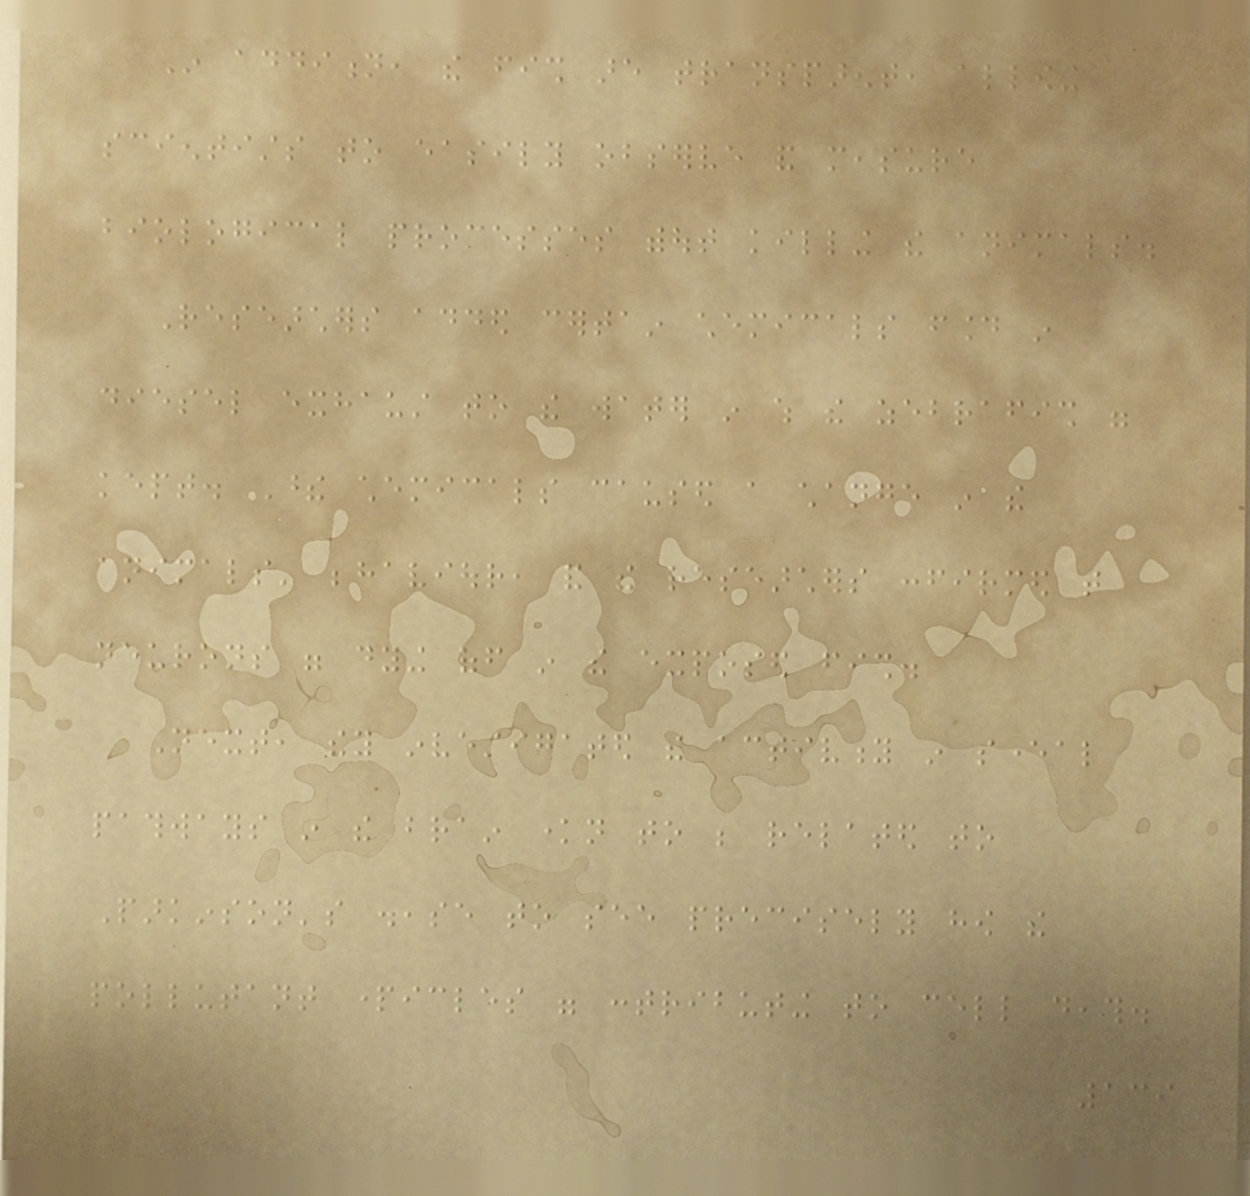In addition, the fish are transparent, allowing
scientists to easily observe and measure
biological processes without killing the animals.
Researchers added certain chemicals found in
diesel exhaust to the water in which the zebrafish were
kept. These chemicals caused a change in the
animals' behaviour, and the researchers confirmed that
neurons were dying off in the exposed fish.
Next, they investigated the activity in several
pathways in the brain known to be related to
Parkinson's disease to see precisely how the
pollutant particles were contributing to cell death.
139
